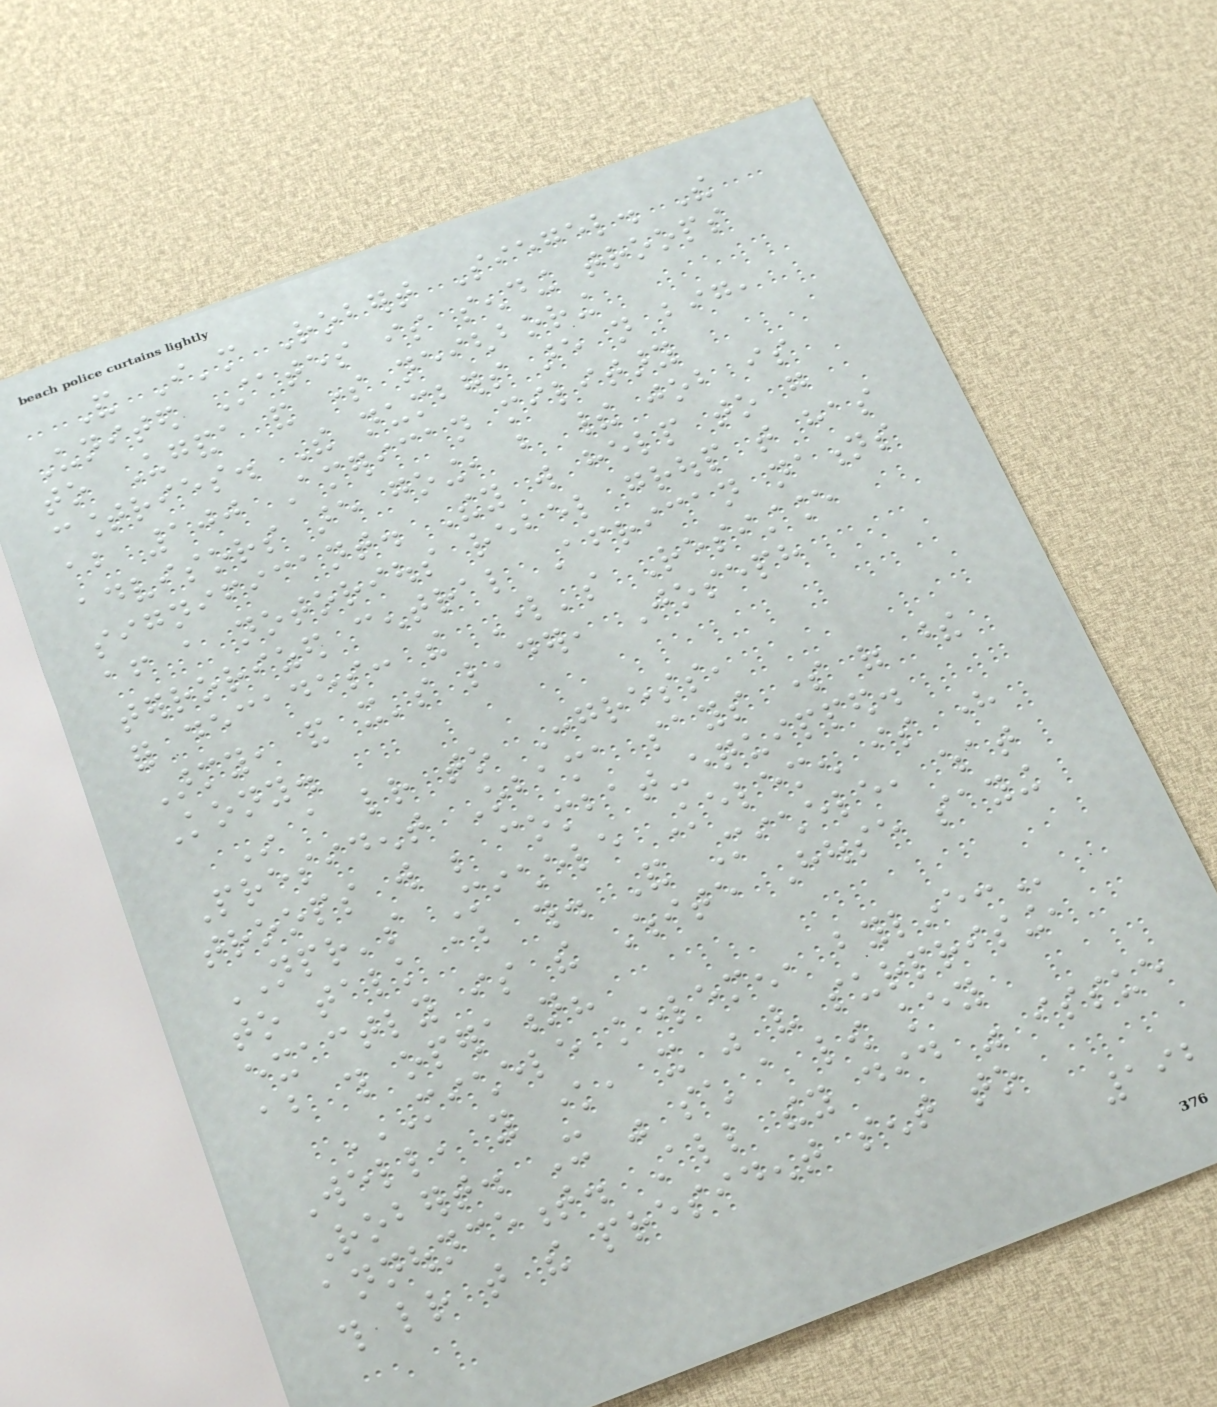And I'm Robert Siegel. The
United States is sending troops
to Uganda and some neighboring
countries. The numbers are not big,
about 100 American military
advisors are going, but their job is
significant. They will help to go
after a notorious rebel group that has
terrorized central African nations
for decades: the Lord's Resistance
Army, and it's leader, Joseph
Kony.
In a letter to Congress,
President Obama says some of these
troops will be combat-equipped.
NPR's Michele Kelemen is here
to talk about this. And Michele, what
exactly is the White House saying
about this operation?
MICHELE KELEMEN, BYLINE:
Well, you know, it was very surprising,
Robert. It was such a low key
announcement. All they did was issue
this letter that the president sent to
192
